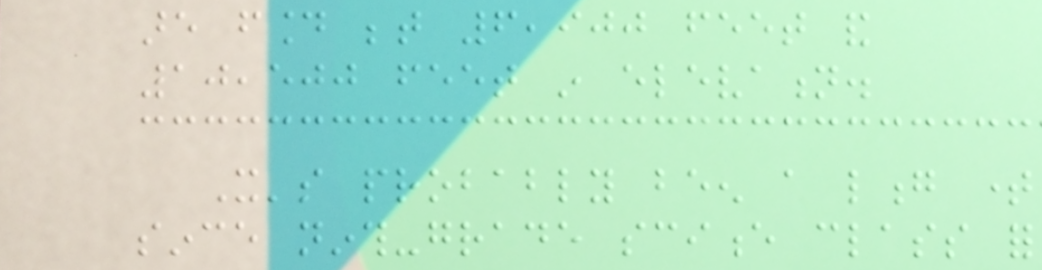are found between 6,900 feet and
10,500 feet in elevation.
It's probably been a long time
since ninth-grade science class for
